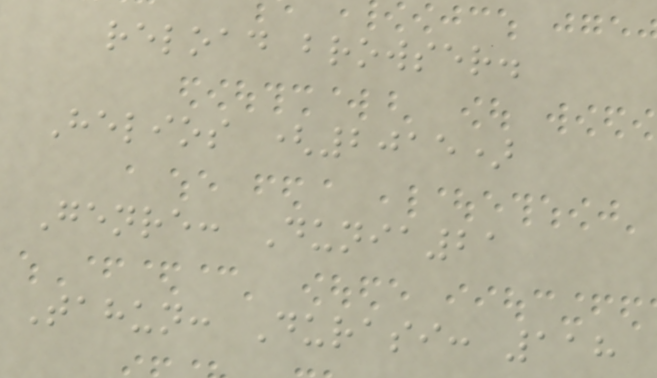reload browser.
Helios (2015)
Genre: Dunia21
Tahun: Durasi: 118
